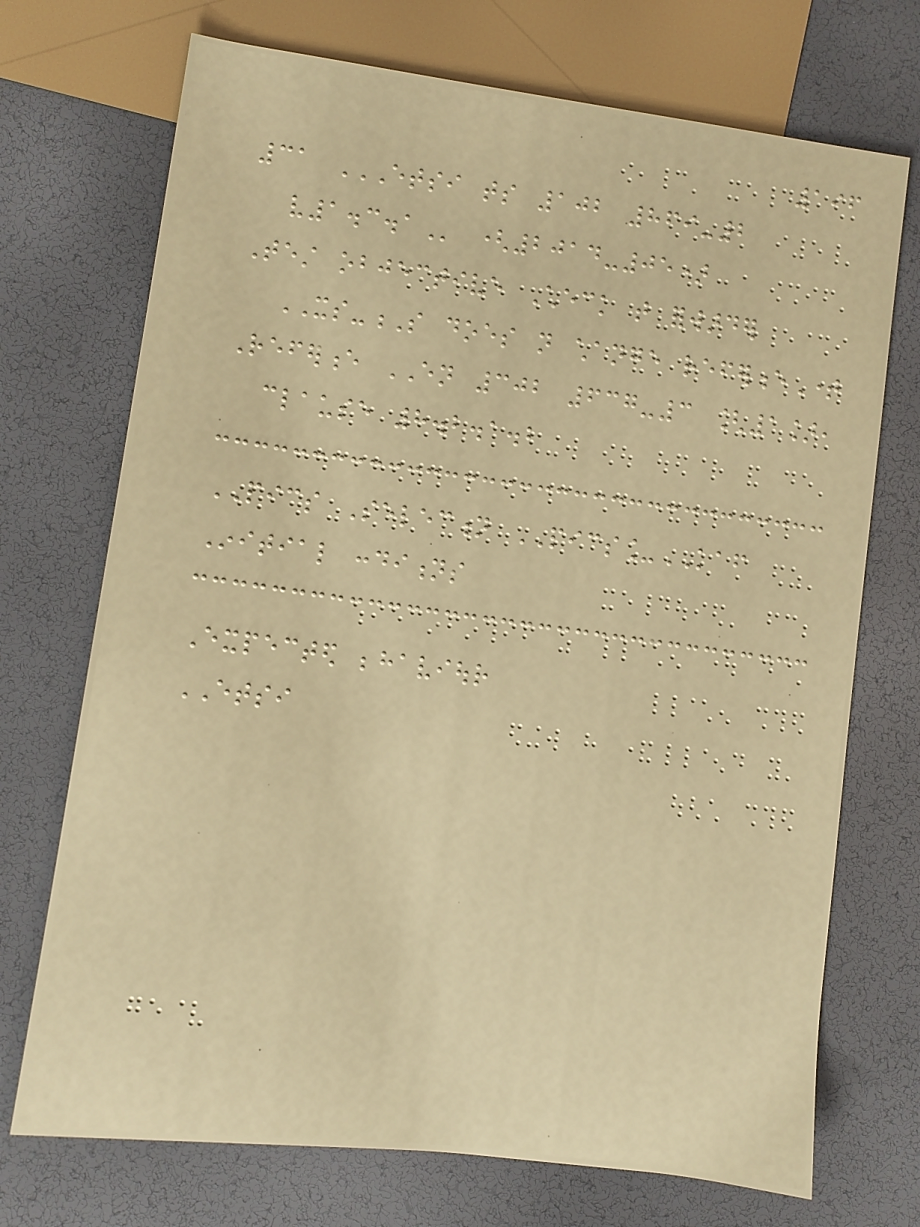196
31 ETSI TS 102 869-2
V1.3.1 (2014-05)
Test objective Check that forwarder
ITS-S does not change referenceTime
Reference EN 302 637-3 [1],
clause 8.2.1.2
PICS Selection PICS_KAF
Initial conditions
Expected behaviour
ETSI
